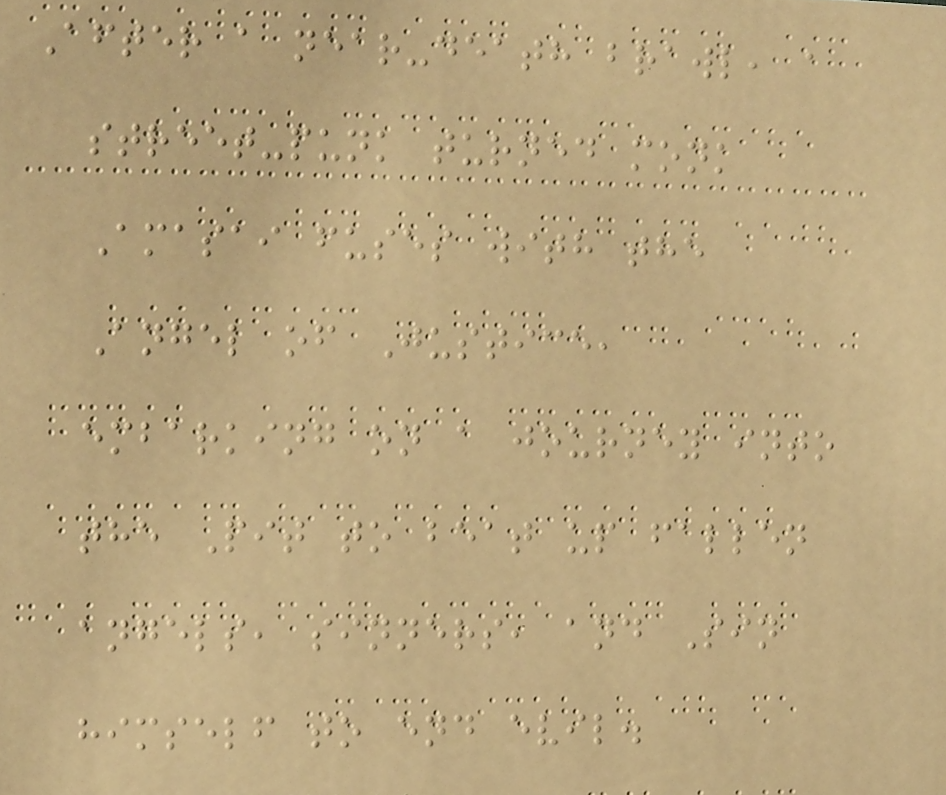After a near-death brawl, a
street-punk turned monk
Amasai fuses with the
Angel of Justice,
embarking on a journey into
the Pit to beat up fallen
angels, sinners, and Sin
himself to end evil.
